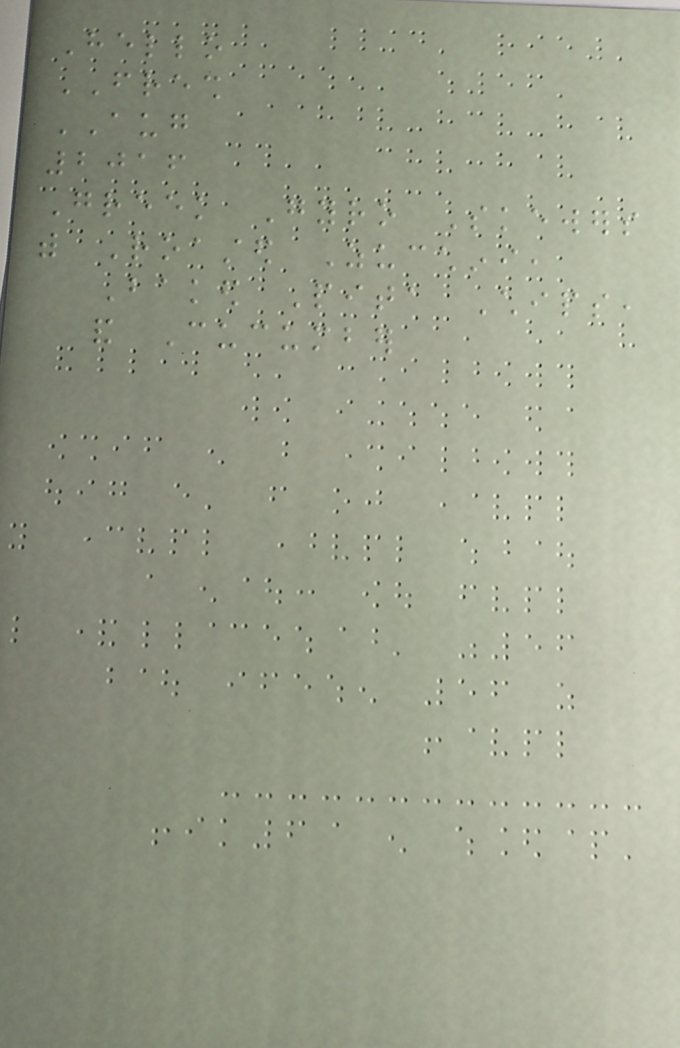Hello
FRESH
AUG
2016
Greek Gyro Skewers
with Roasted Zucchini,
Baked Pita Chips,
and Cucumber
